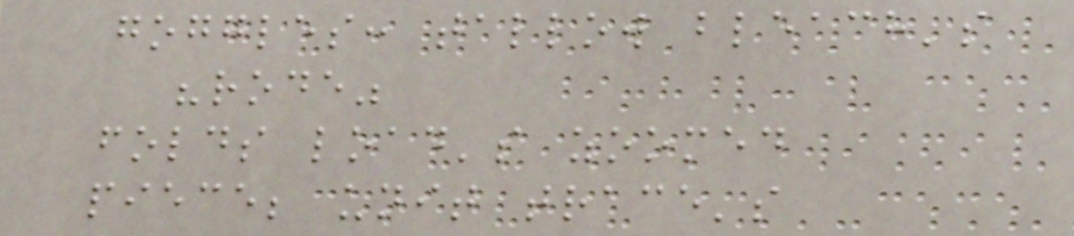goggles: tallow bleach's
"rode"
folds load's zoomed
piece; unit trace's
